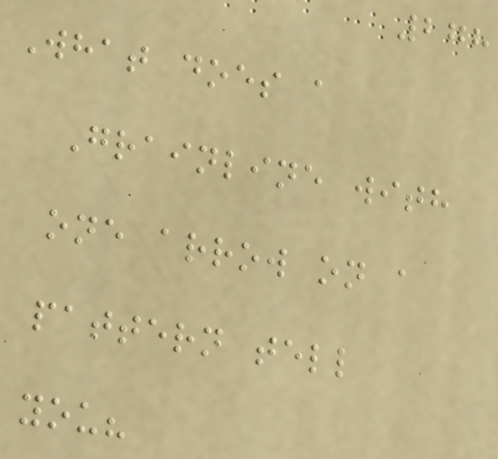278
What does a
Grainline with
one arrow on a
pattern tell
you?
